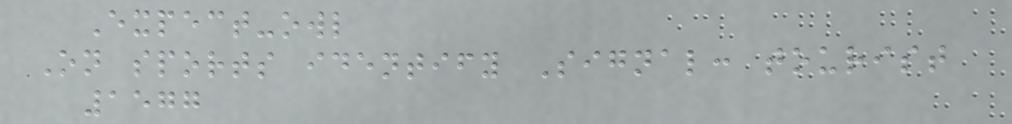Expect-owl
On sports identify Signal: tourist
1577
